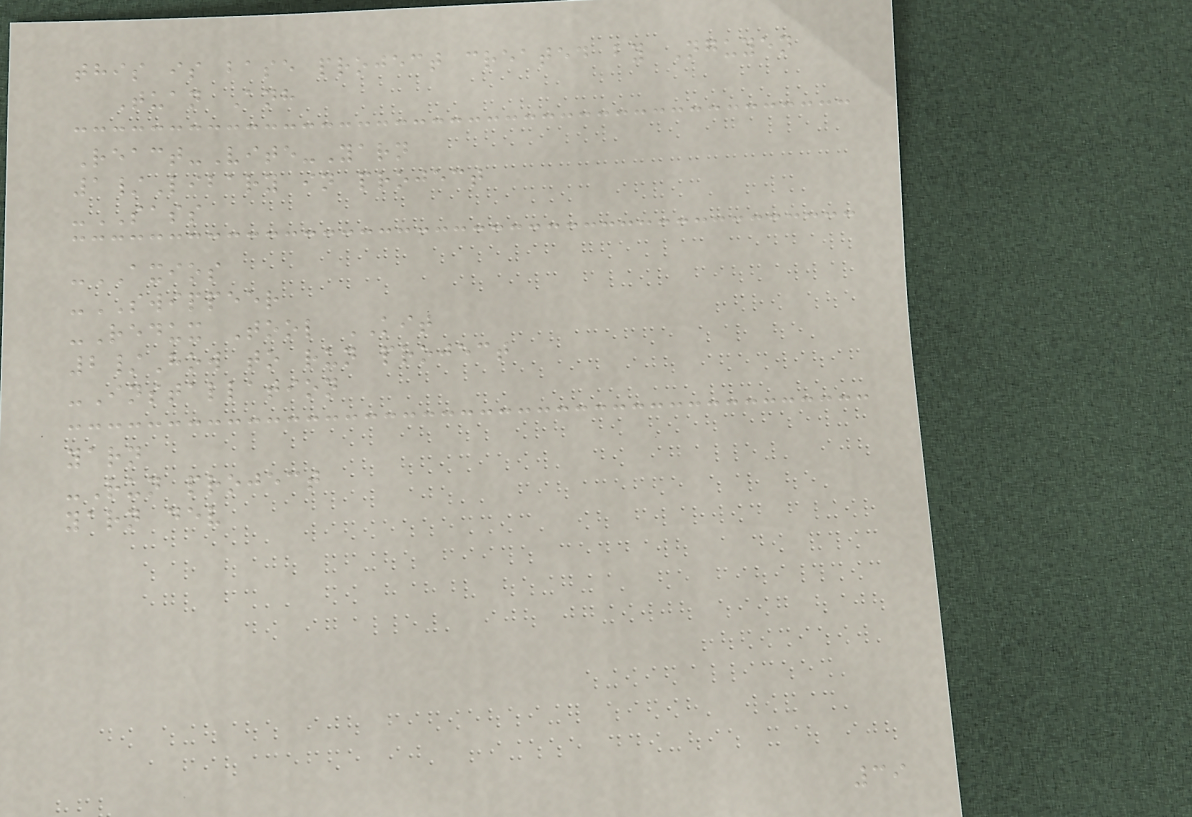this is base project created by Nguyen
Tuan Anh
React-Vite-Yarn
1/Libary in project
-SASS
-AXIOS
-SWIPPEER
-Redux Tool KIT
2/How to run project
-Installation
yarn
-Run project
yarn dev
39
